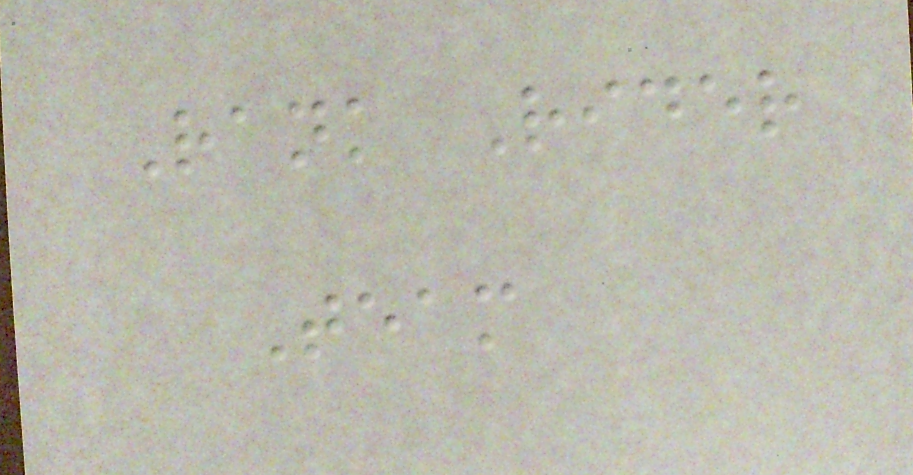Rank Rider
Team
